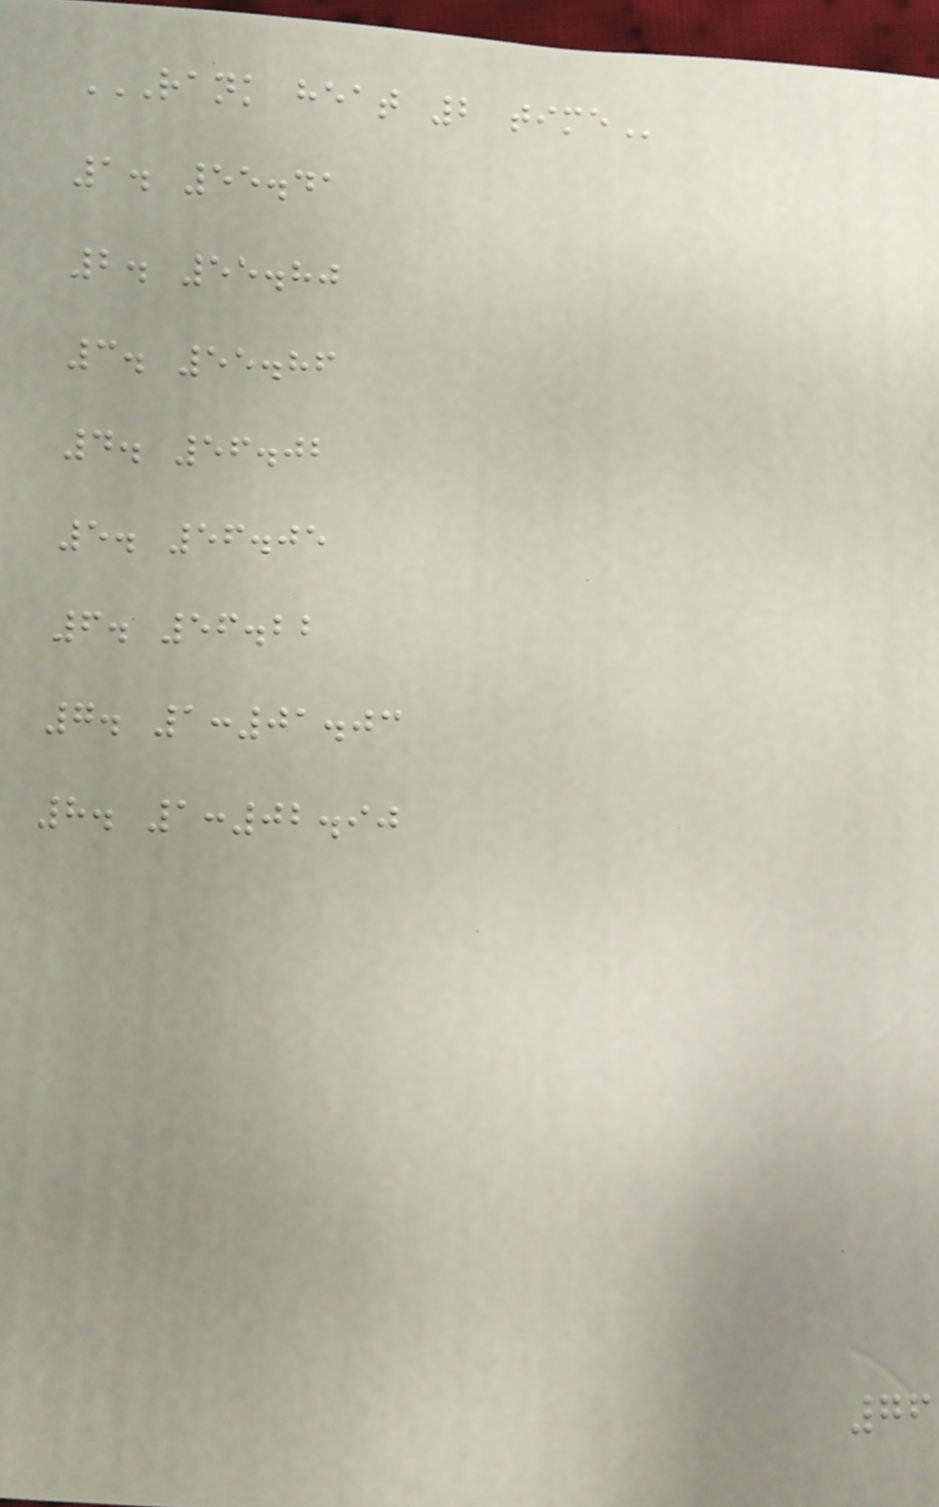RANK HEAT 2 TIME
1. 55.41
2. 55.80
3. 55.86
4. 56.02
5. 56.05
6. 56.22
7. 1:01.03
8. 1:02.90
76
